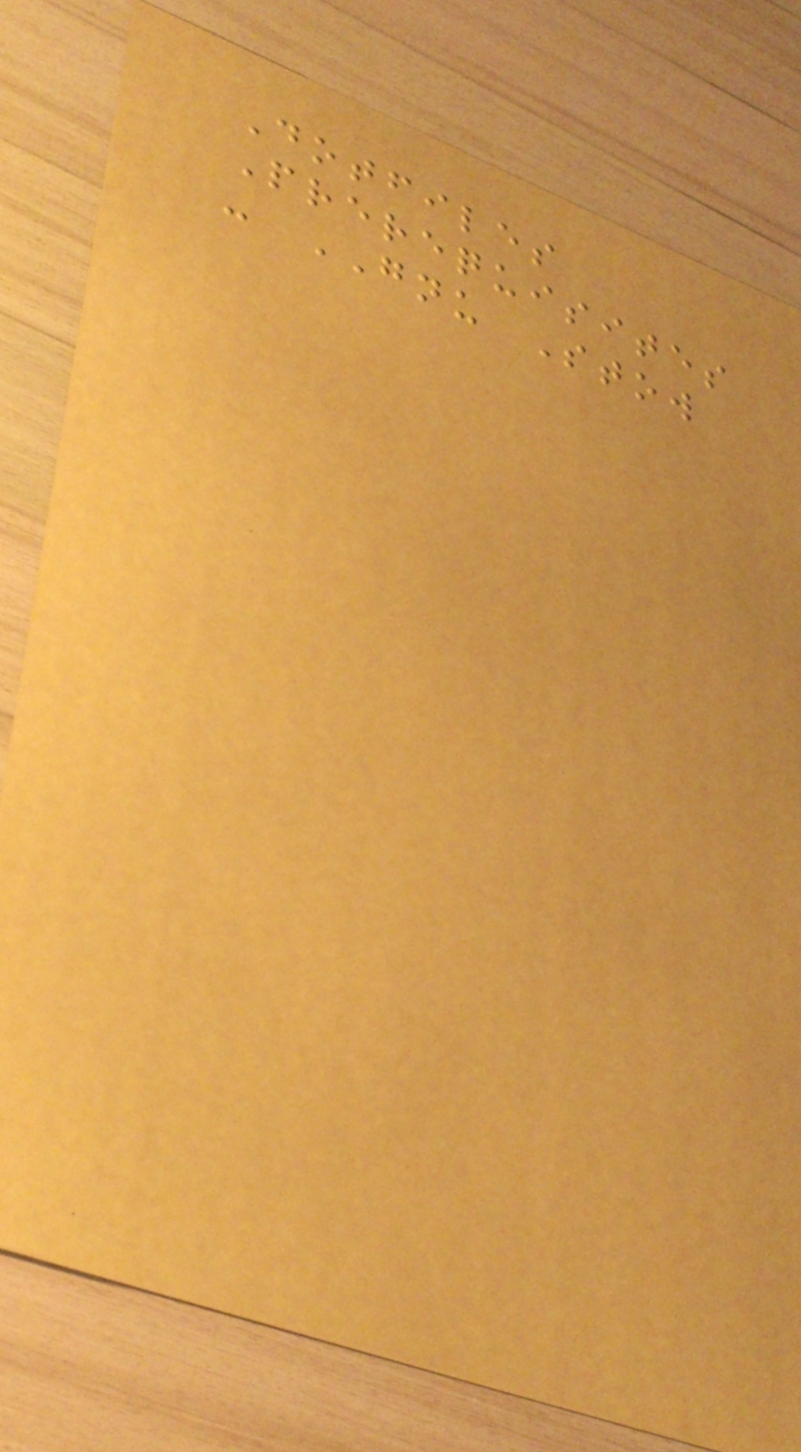Dotfiles
Prerequisites
- GNU Stow
